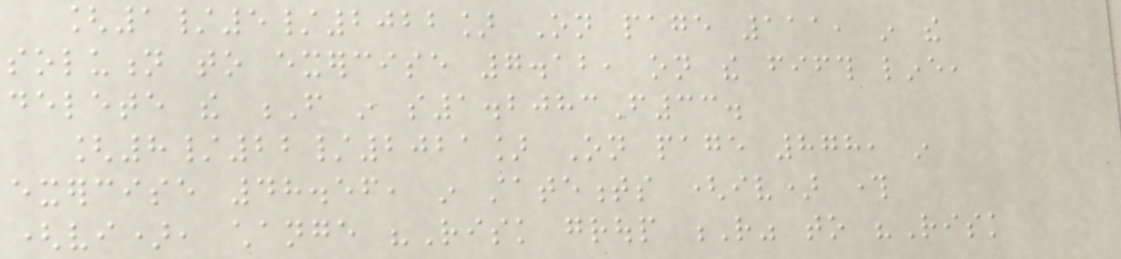[1/5/2022] On page 111, in the
solution to exercise 7.12, on the fifth line,
delete the F in s1.2083F33.
[8/22/2021] On page 878, in
exercise 48.56, in statements (iv) through
(vi), change "Risk group R" to "Risk
